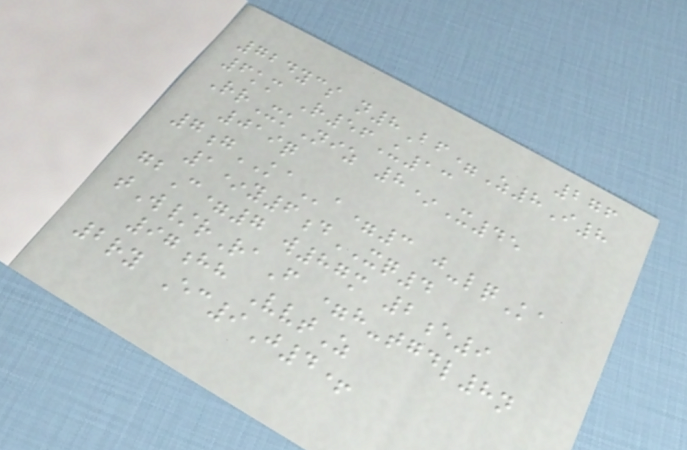276
724ycs n8Bf=Z8I8
6km R56U13
RrXkNiz 8*X45
019q
7gKAa=3 j-lqKa
1*y6dXQ4
gbC=7 w87m 2e9
tW/rRaF =h-tgdl8n
97hh VvtZ
2ry Ec9J4+
